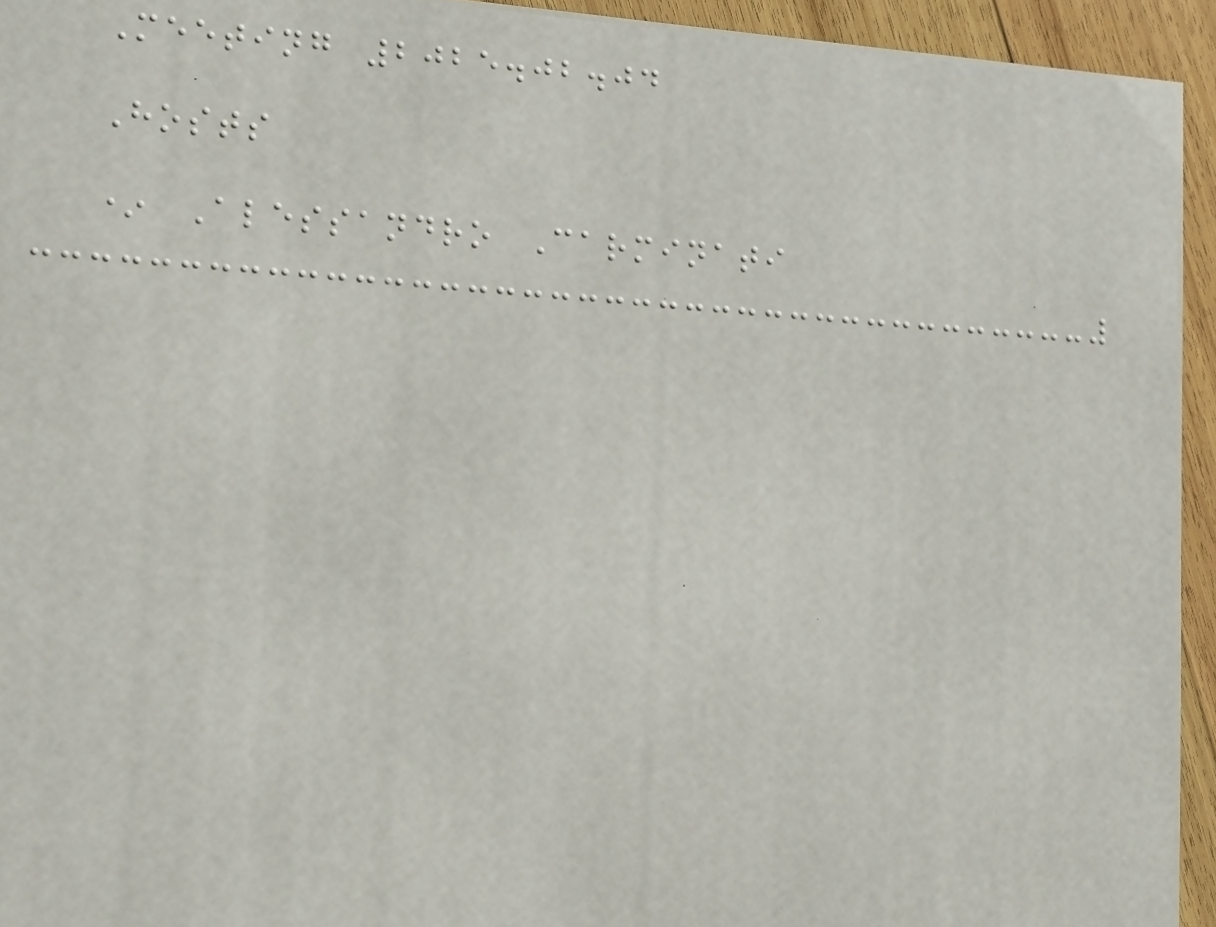Meeting 2025.02.04
Hosts
* Alessandro Carminati
